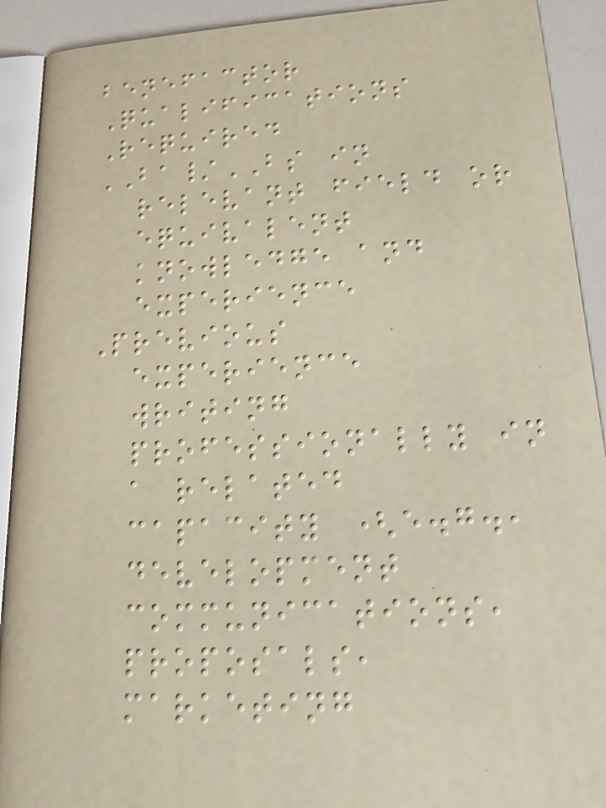benefactor
Qualifications
Required
BA/BS in
relevant field or
equivalent
knowledge and
experience
Previous
experience
writing
professionally in
a related
capacity (e.g.,
development
communications,
proposals,
marketing
